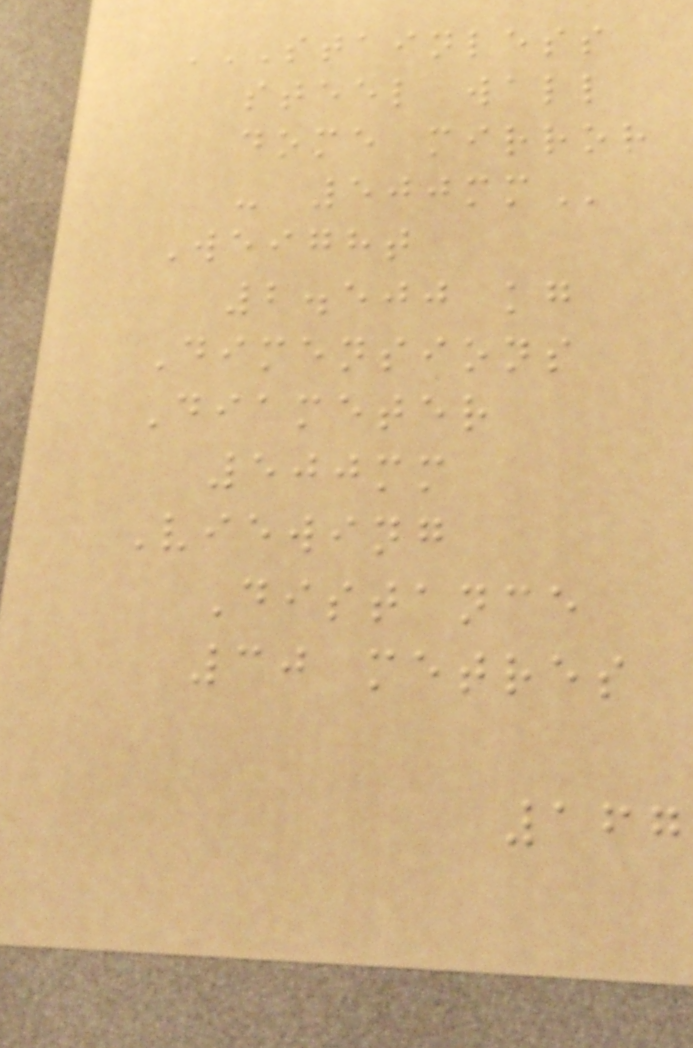STAINLESS
STEEL WALL
DOME MIRROR
- 500MM
Weight
2.500 kg
Dimensions
Diameter
500mm
Viewing
Distance
30 metres
167
